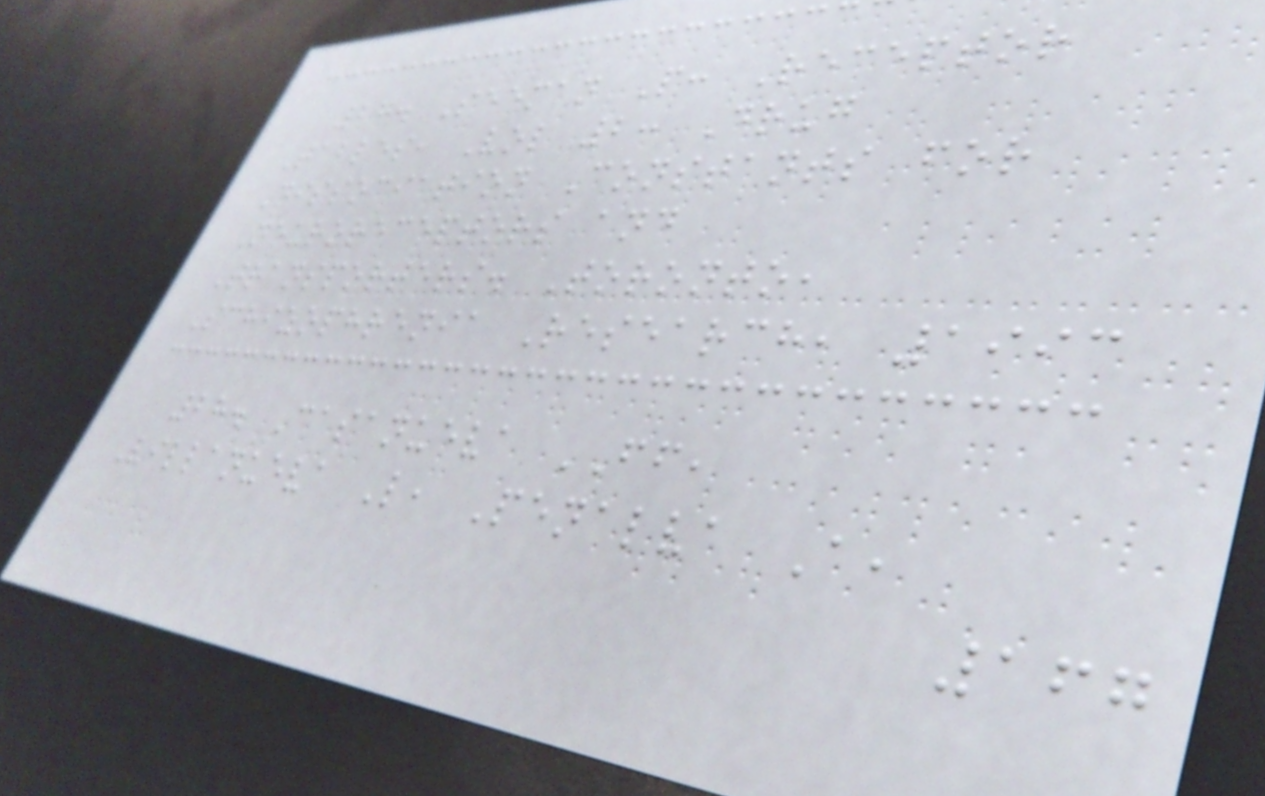27. Seeman P: Receptor
Tables, Vol 2: Drug
Dissociation Constants for
Neuroreceptors and
Transporters. Toronto,
Schizophrenia Research, 1993
28. Casanueva FF,
Villanueva L, Penalva A,
167
